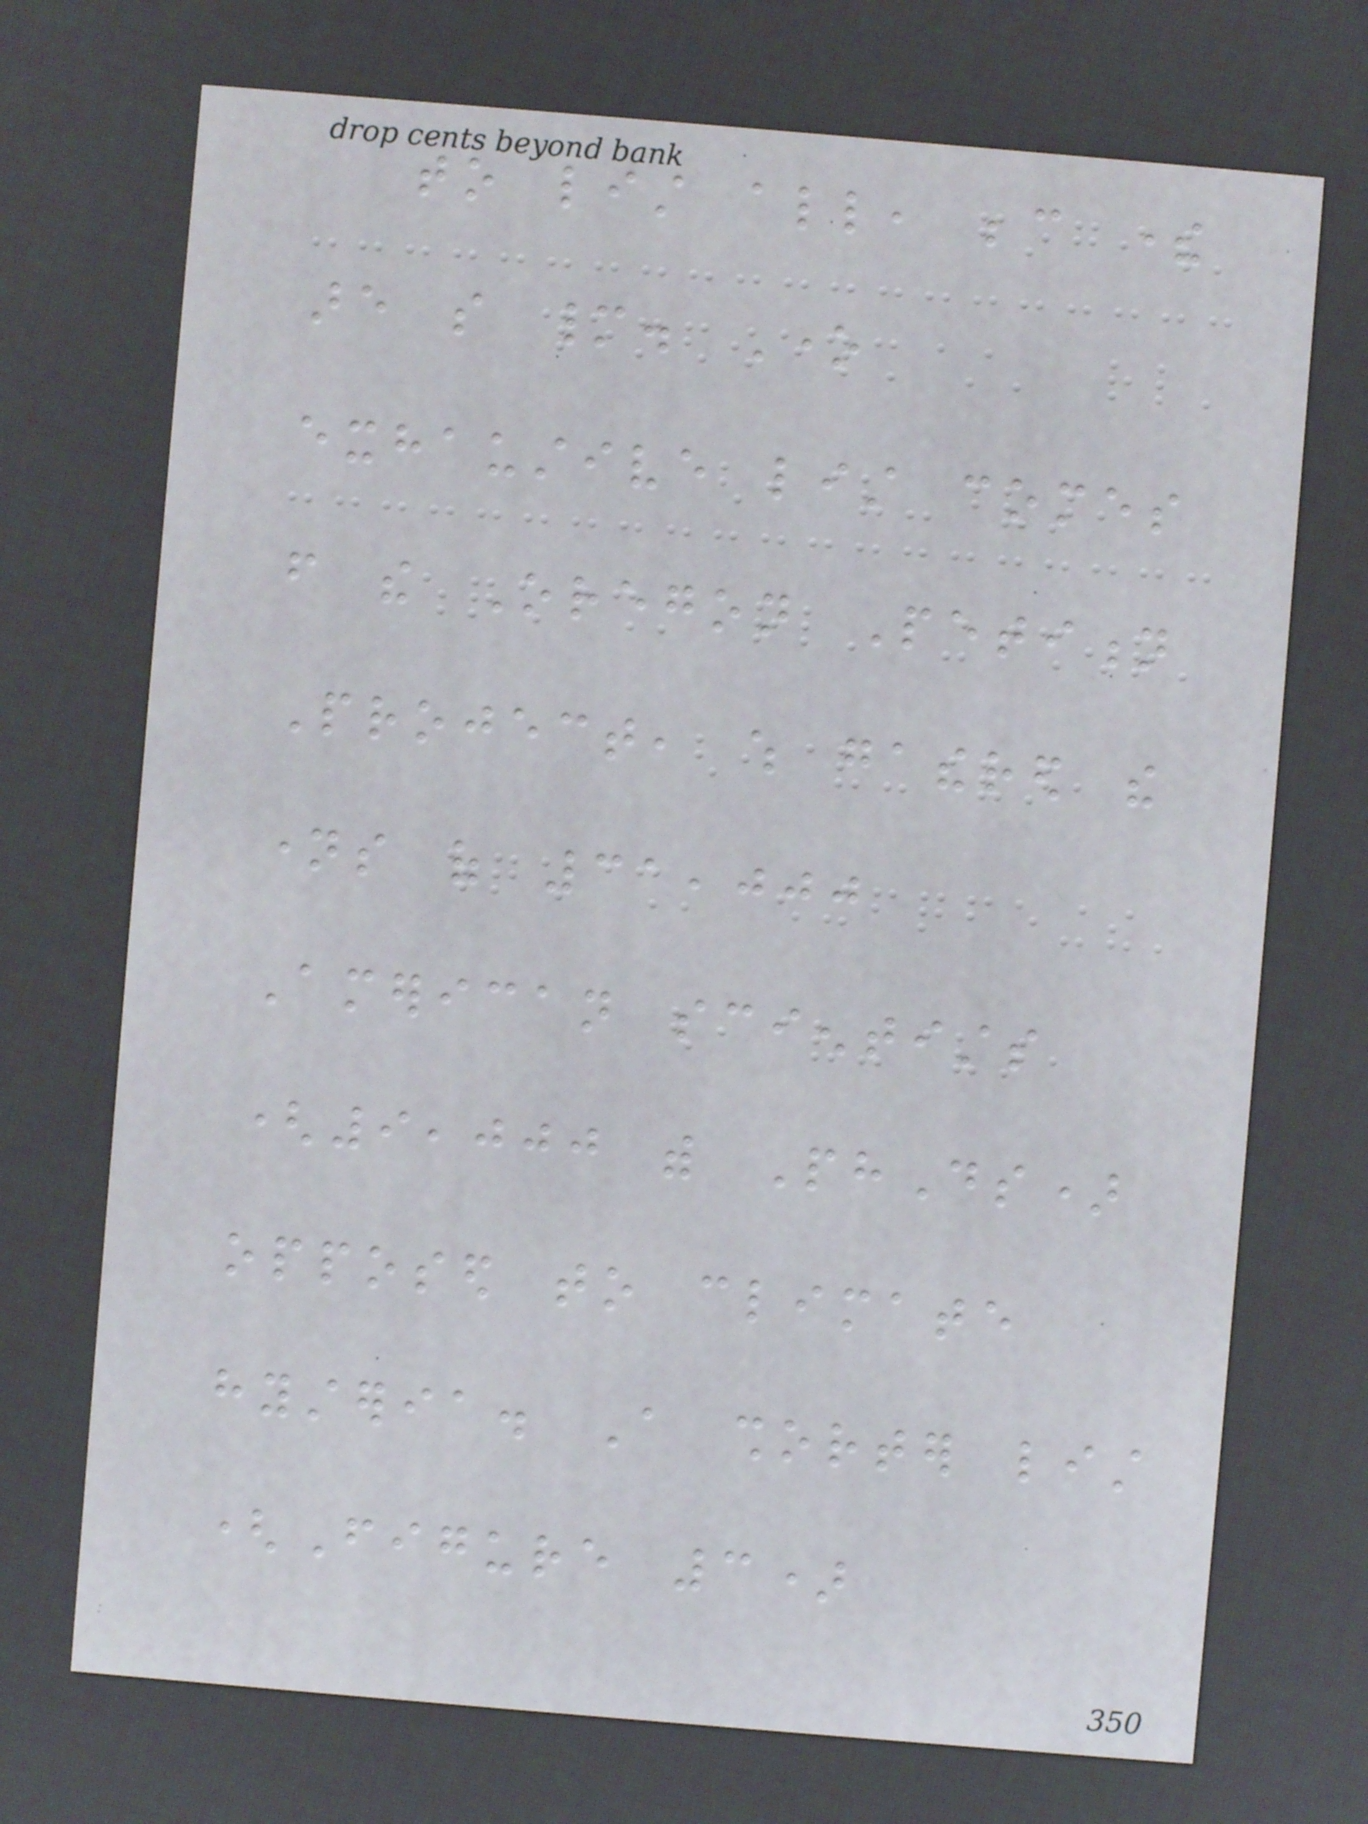to list all, because there
are so many. One
exhaustive list comes
from the Oregon Petition
Project, which gathered the
names of 31,000
American scientists
(9,000 with PhDs)
opposed to climate
hysteria. A shorter list
(Figure 3)
